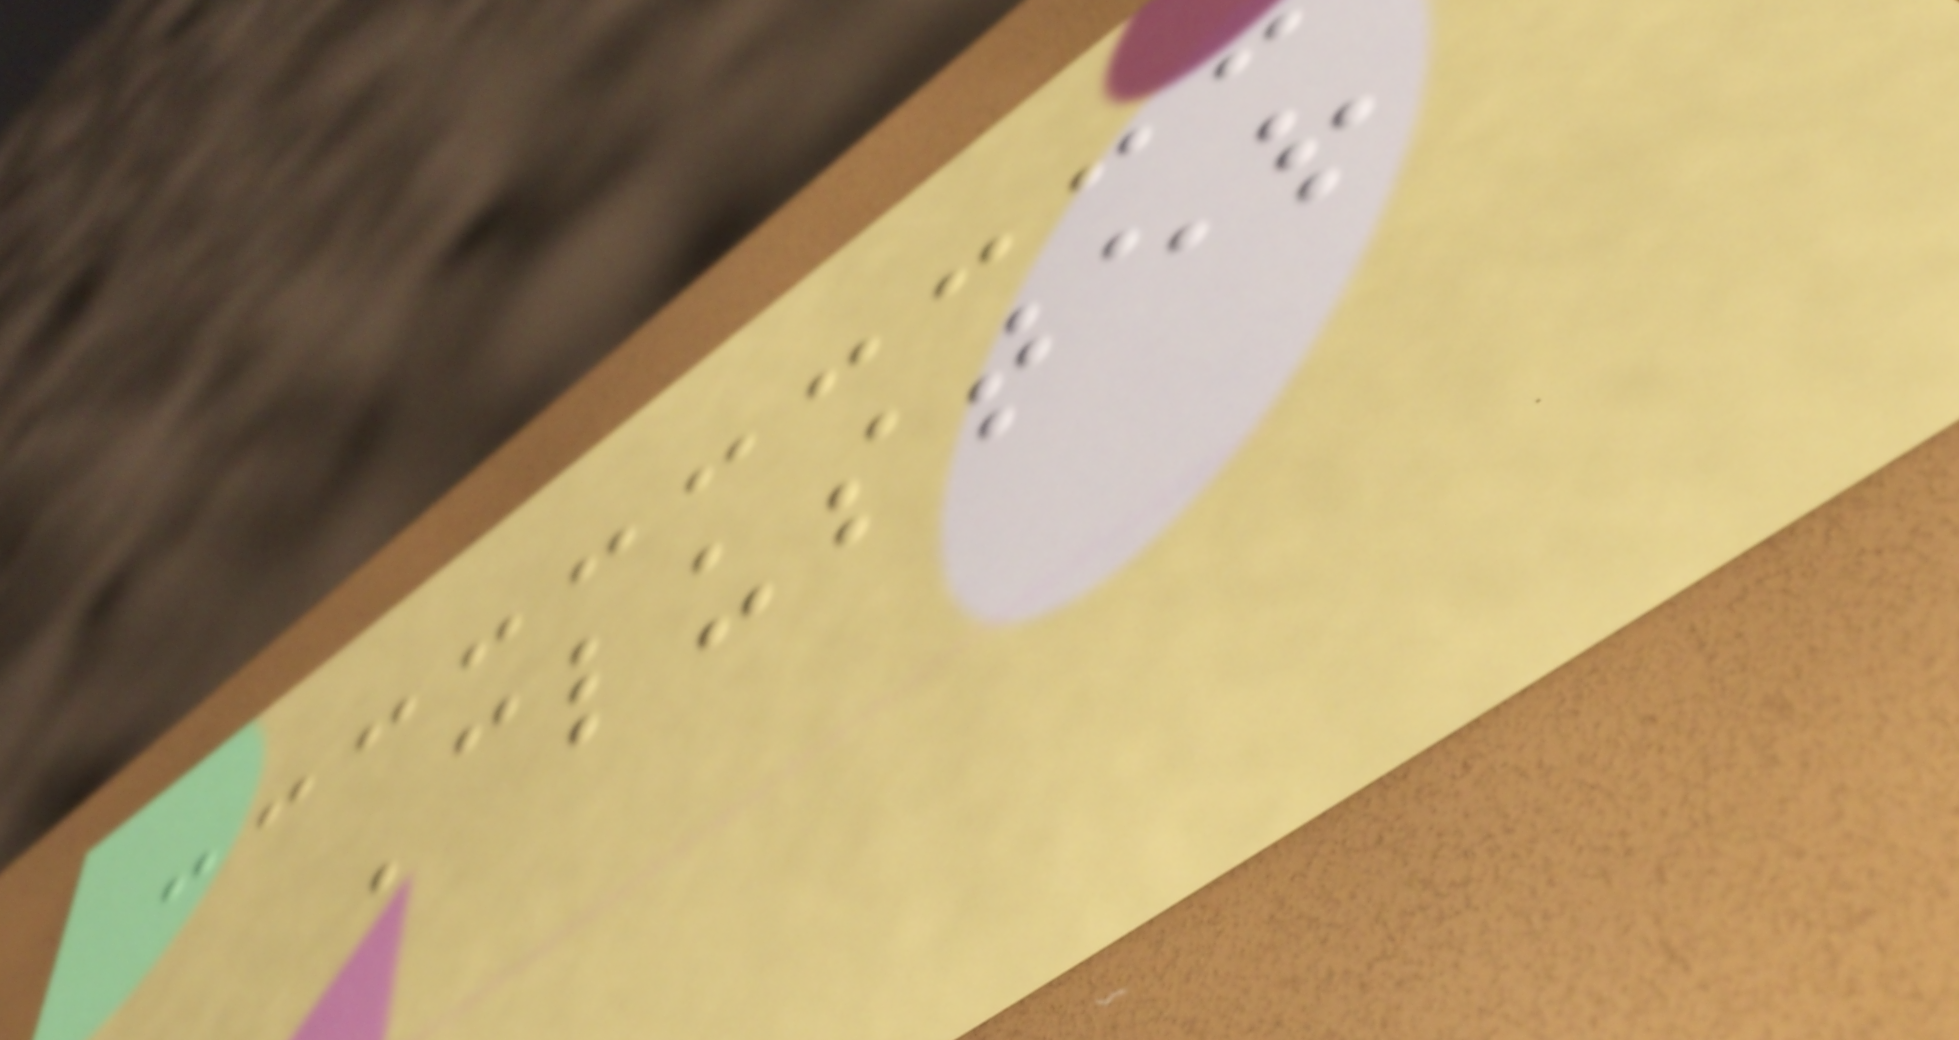Cluster
